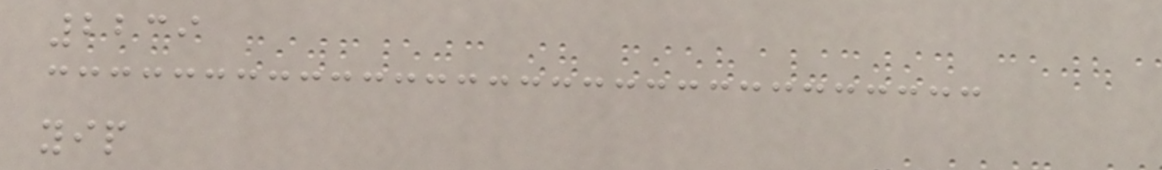2239
yip
